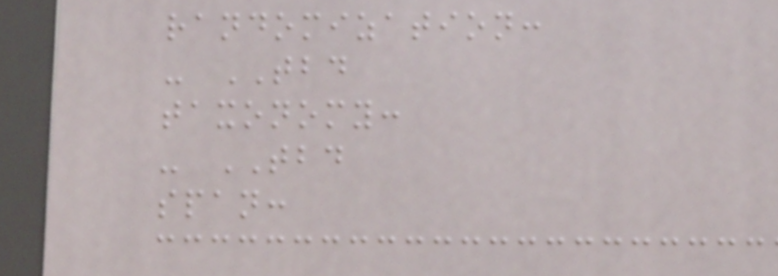randomization:
- TBD
taxonomy:
- TBD
span:
